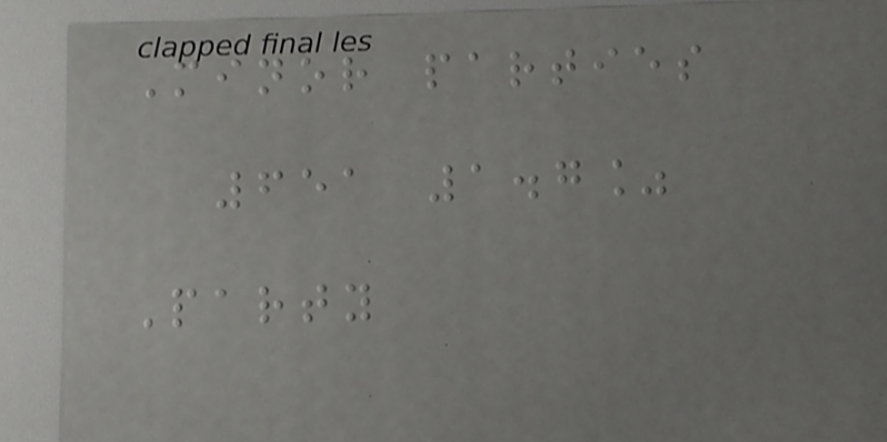Minor parties
651 1.7%
Party
